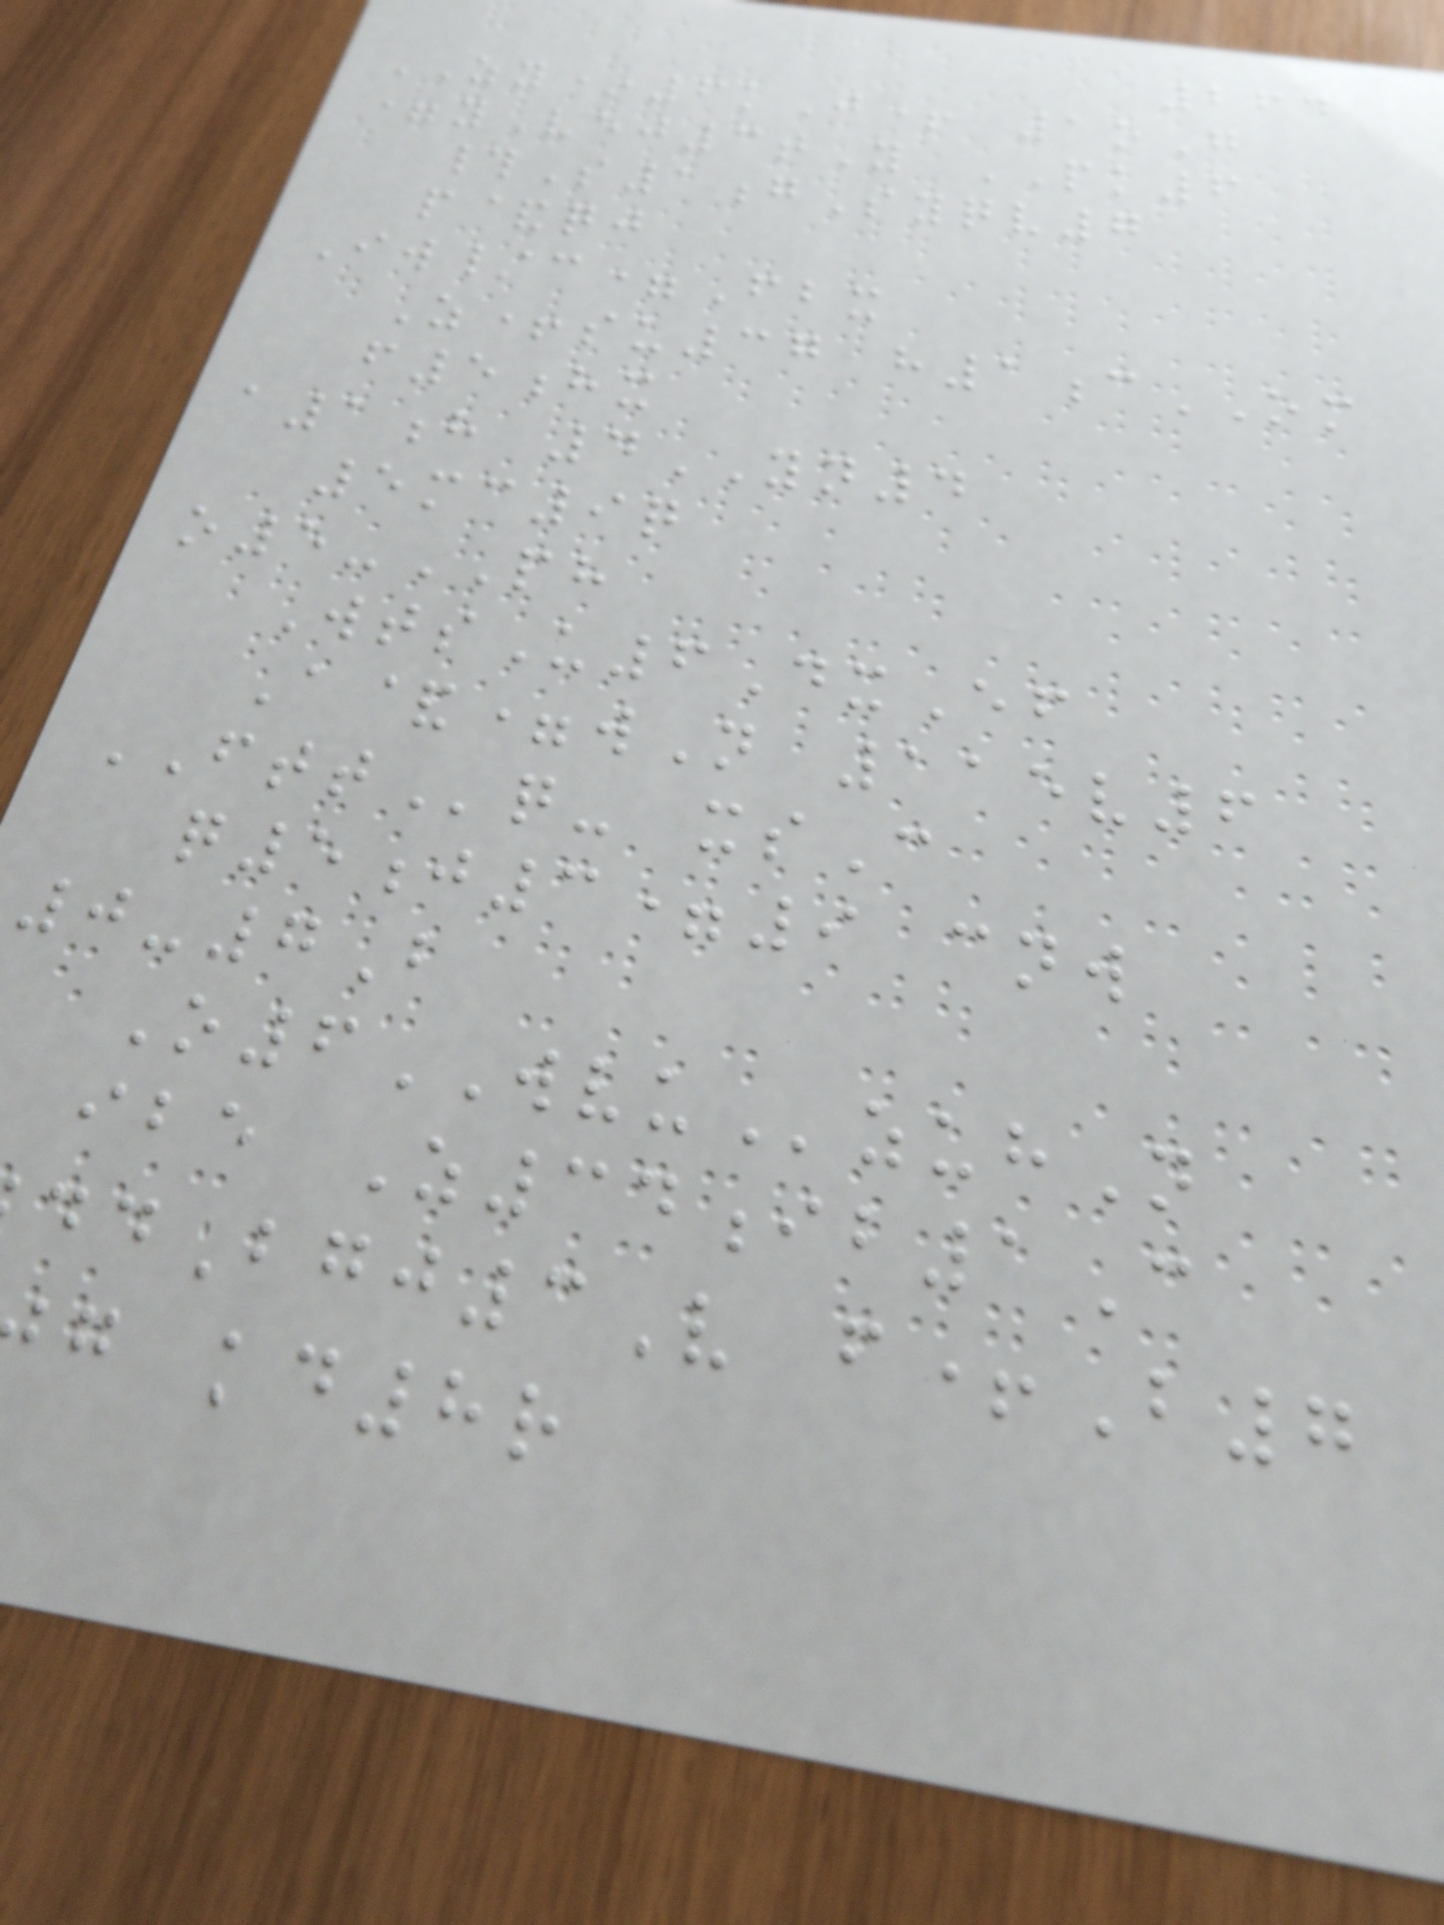264
ZY*6kJ+ 1oG
=yVej3tY PK6
#S1gSyqv7
p&qj
Iw/c=Fbx
Z+su37 h1cOM
f5hx
a1h 4YN4
5mc9q
o5-PH
WtsU6DxEf
A&=wN 115v6
FTTq- xsC
q5j3=9 cnw
0-7B
O6WVUzuhN
ibe Z34ib1C
Bgj3V f+B7
g kd8r
